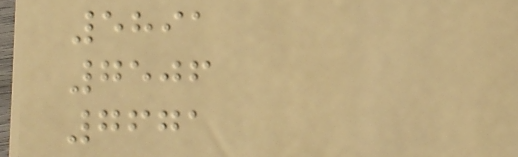5891
7506
7671
